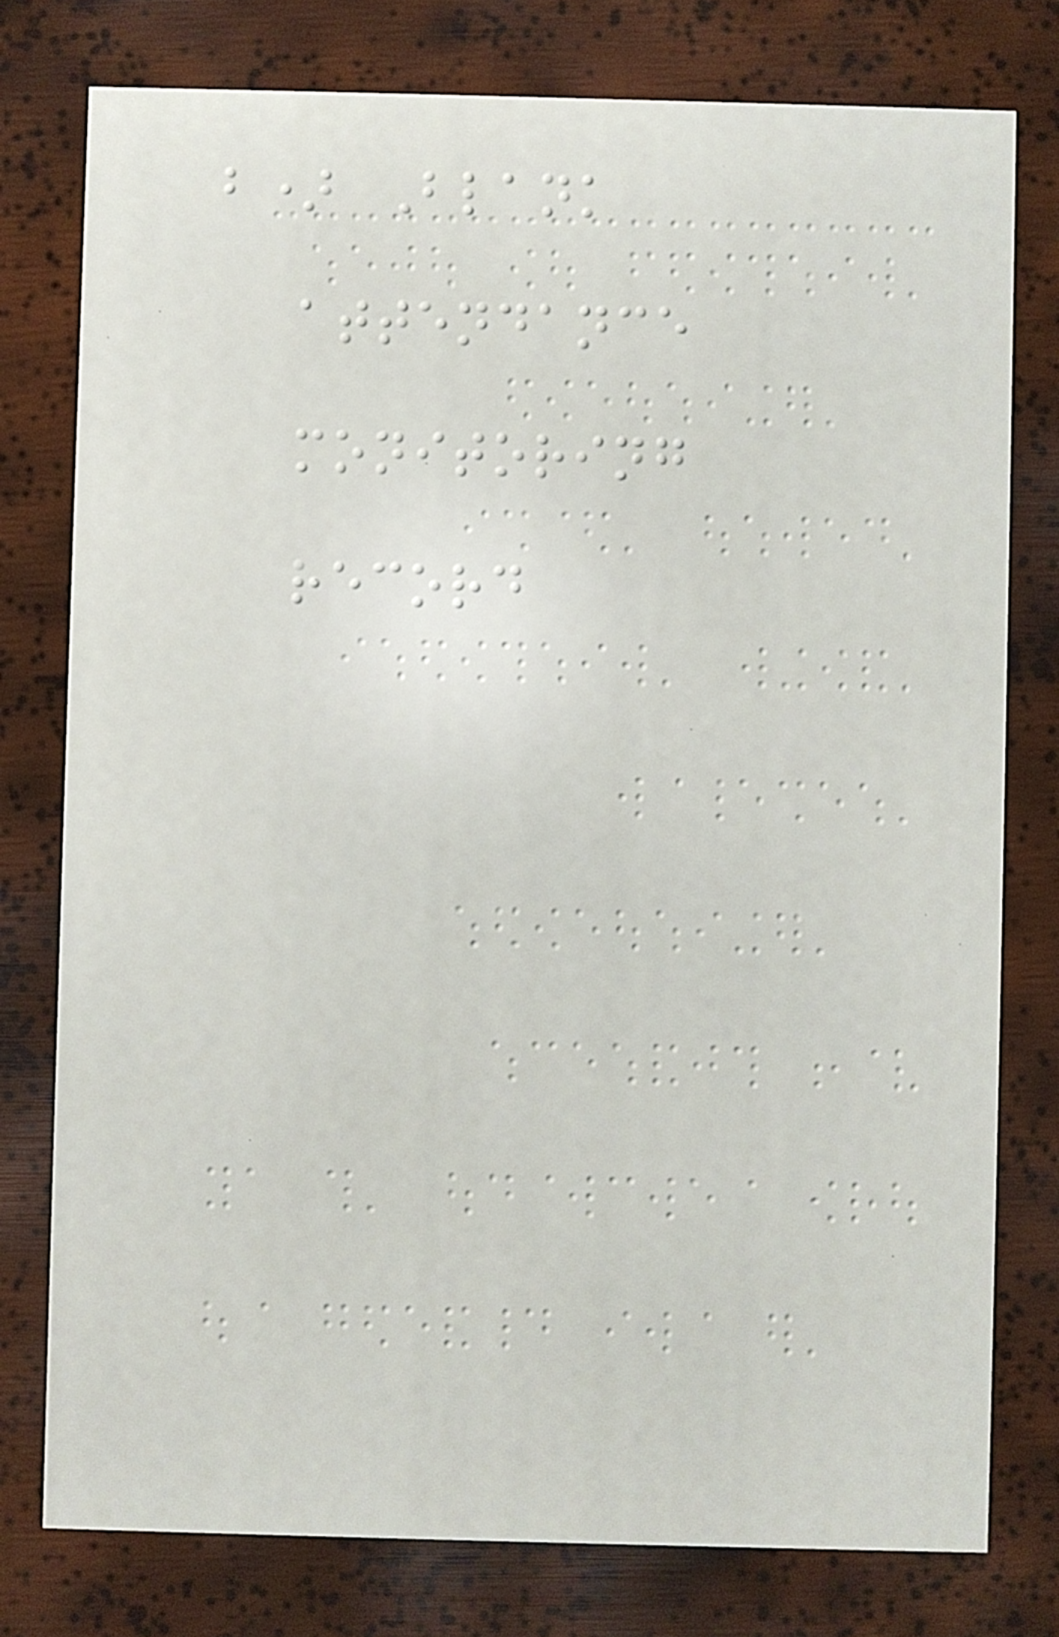b) Blank
attendance
monitoring
record
